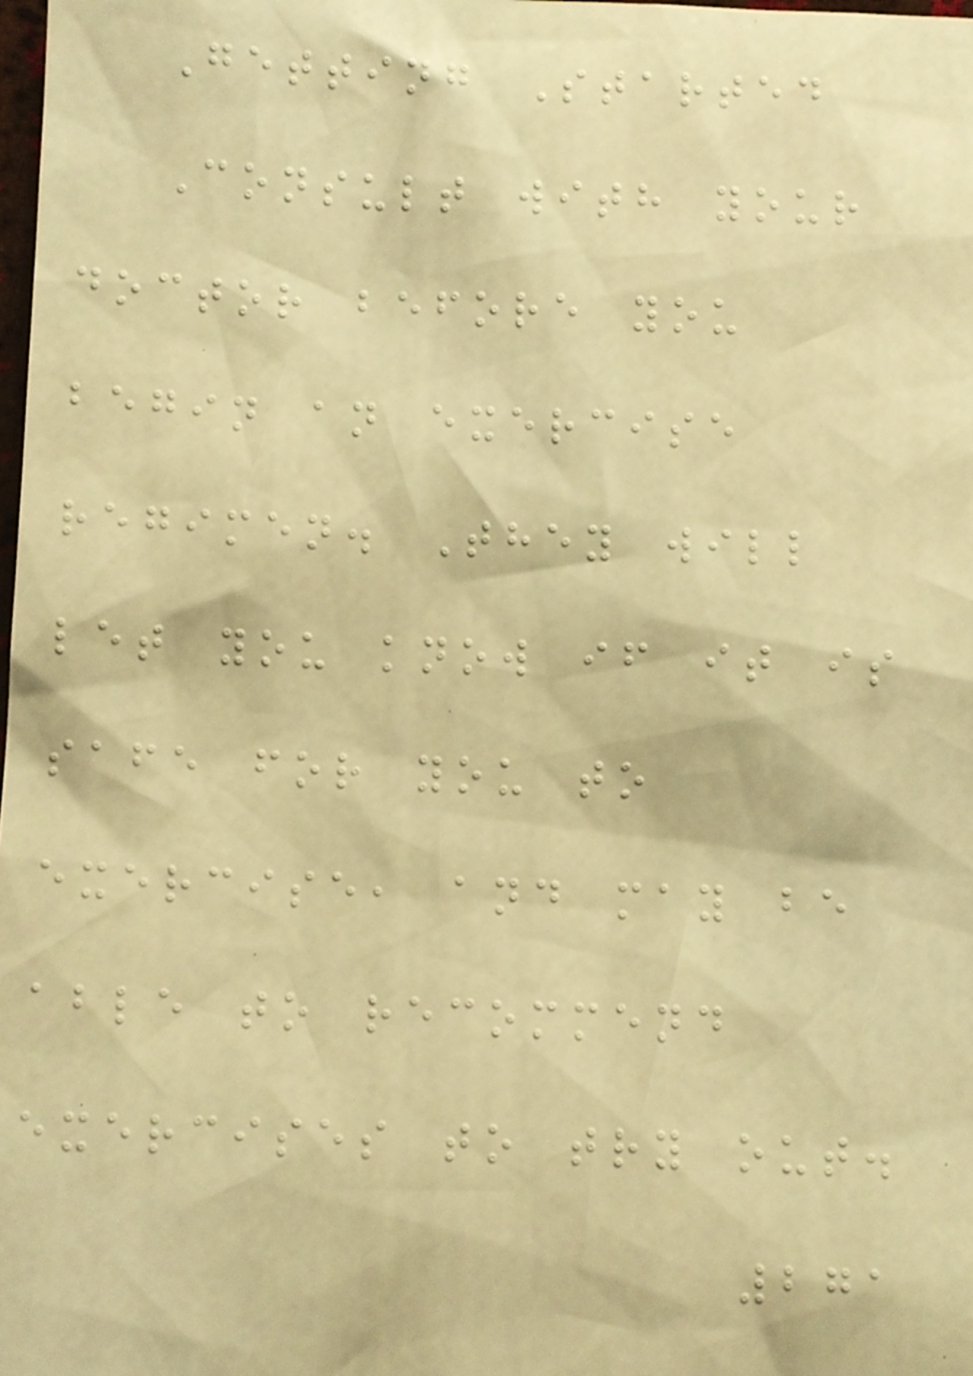Getting Started
Consult with your
doctor before you
begin an exercise
regimen. They will
let you know if it is
safe for you to
exercise, and may be
able to recommend
exercises to try out.
271
